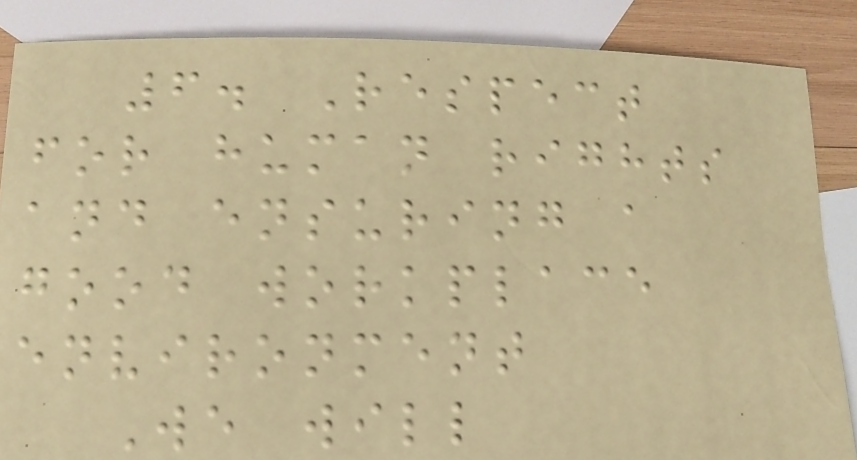6. Respect
for human rights
and ensuring a
good workplace
environment
We will
